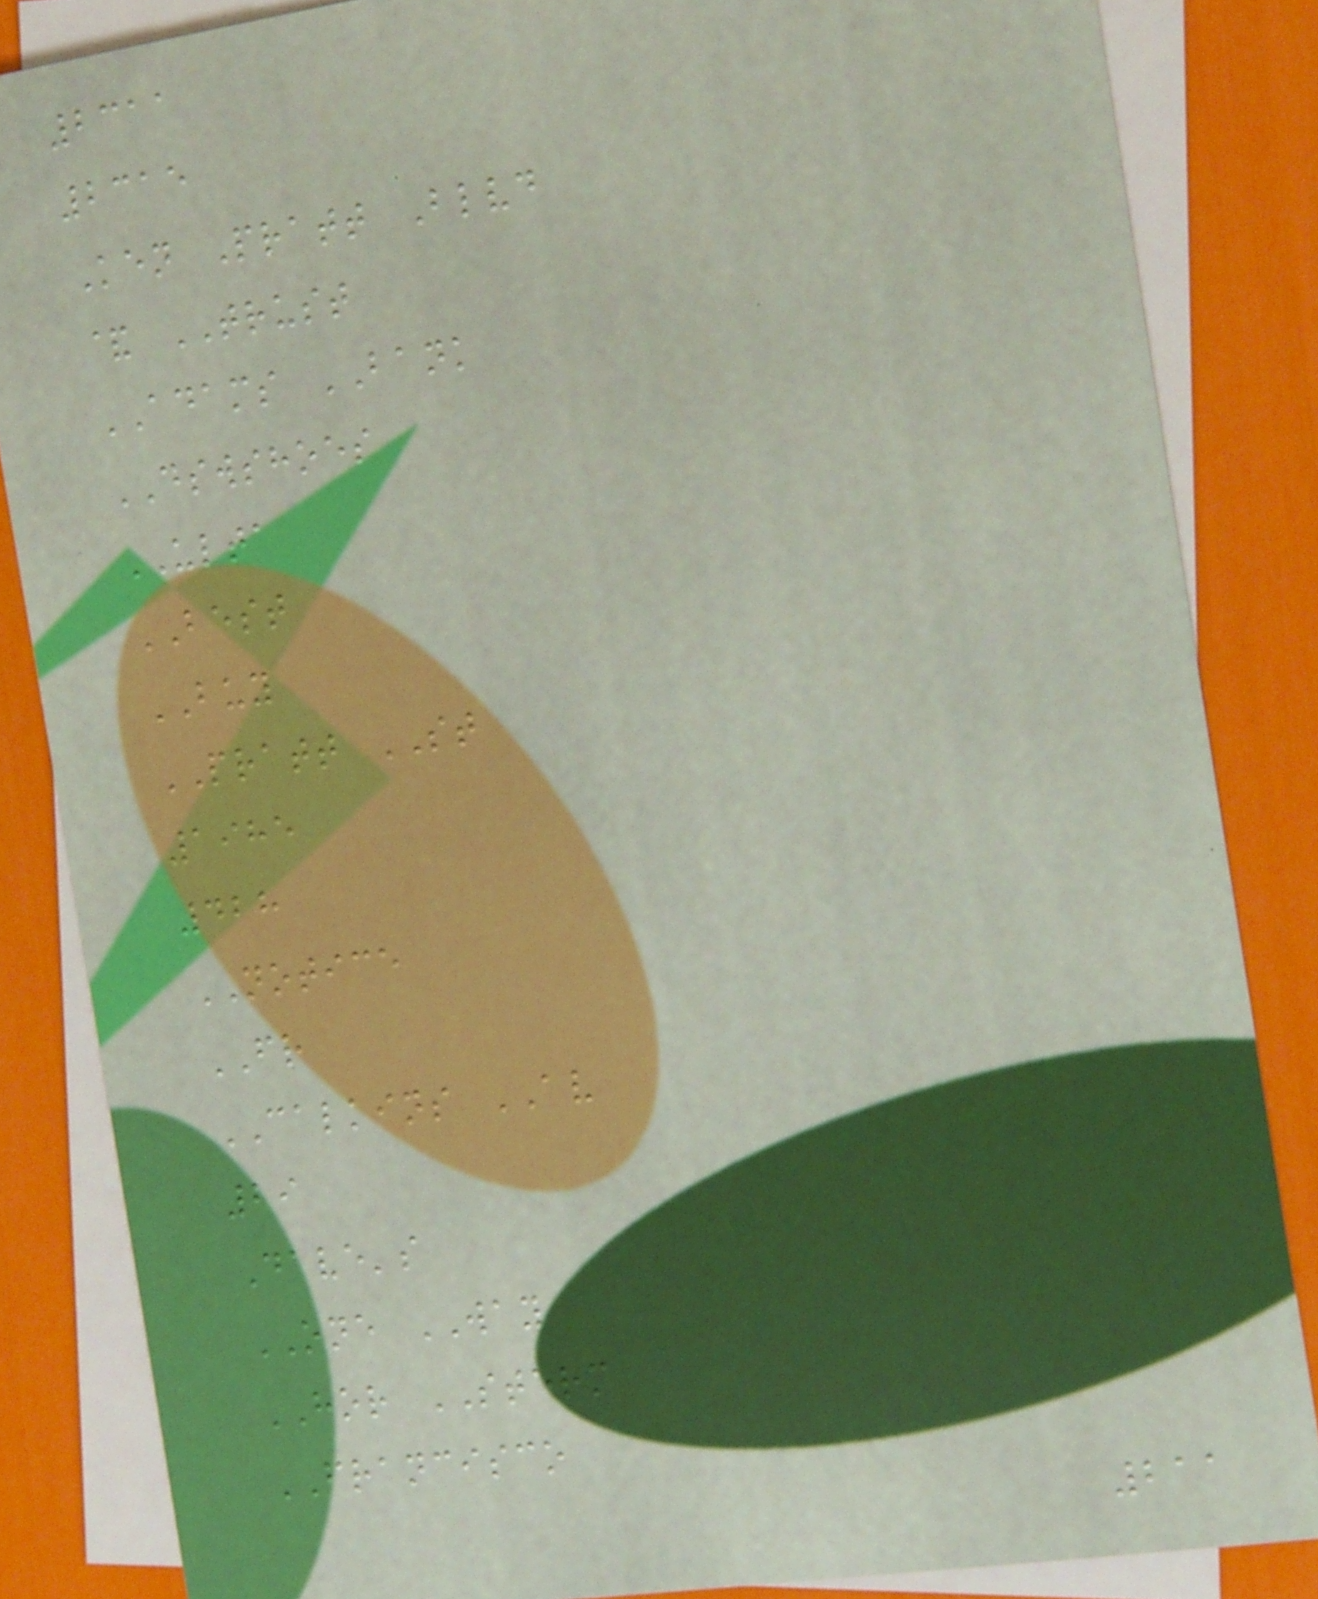2311
2315
Ken Pratt Blvd
& TRUST
ADAMS BANK
DSWSHOES
ULTA
BEST
BUY
PRATT ST
1985
428
NOTICE
FR
CALKINS AV
29
Dave's
ONE WAY
HOR STERM
FRANCISCO
211
